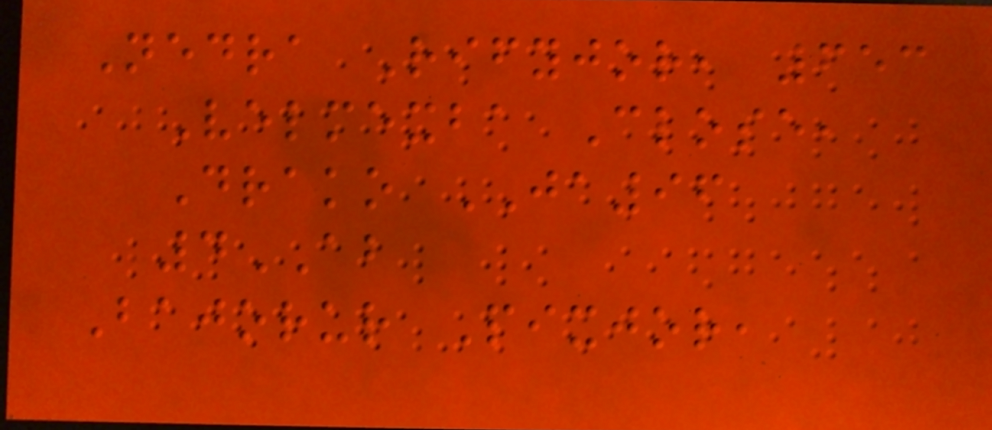Nedra Rifyjor, 653
Velmexba Close,
Drako JA96
4AB
Bajorur Pixjor,
